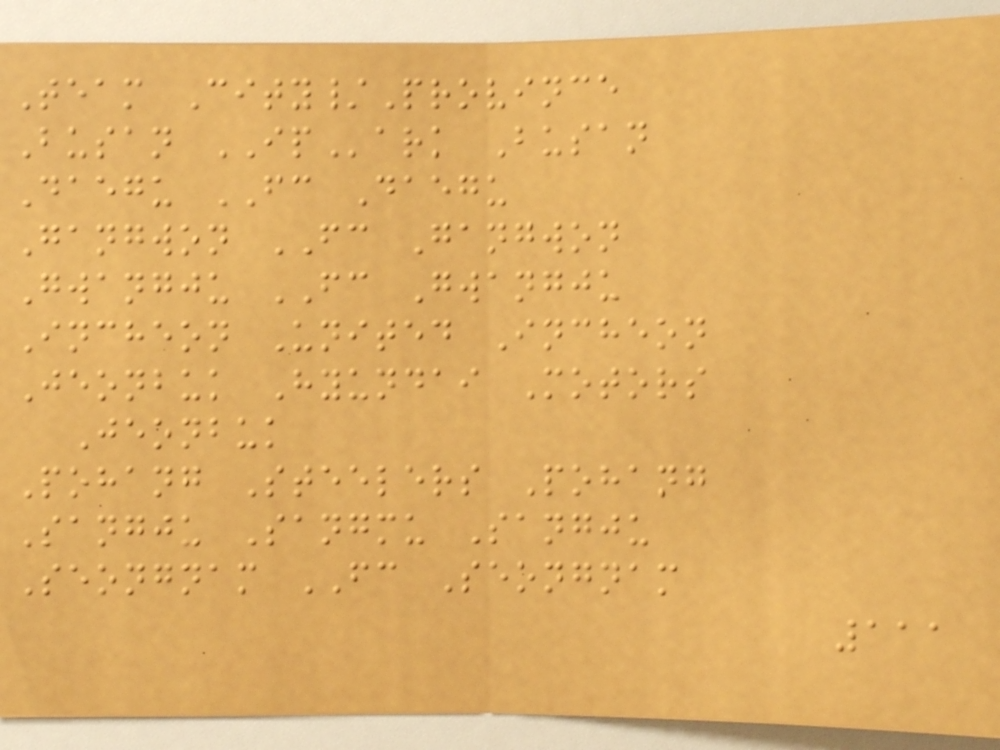Team City/Province
Busan IPark Busan
Daegu FC Daegu
Gangwon FC Gangwon
Gwangju FC Gwangju
Incheon United Incheon
Jeonbuk Hyundai Motors
Jeonbuk
Pohang Steelers Pohang
Sangju Sangmu Sangju
Seongnam FC Seongnam
111
